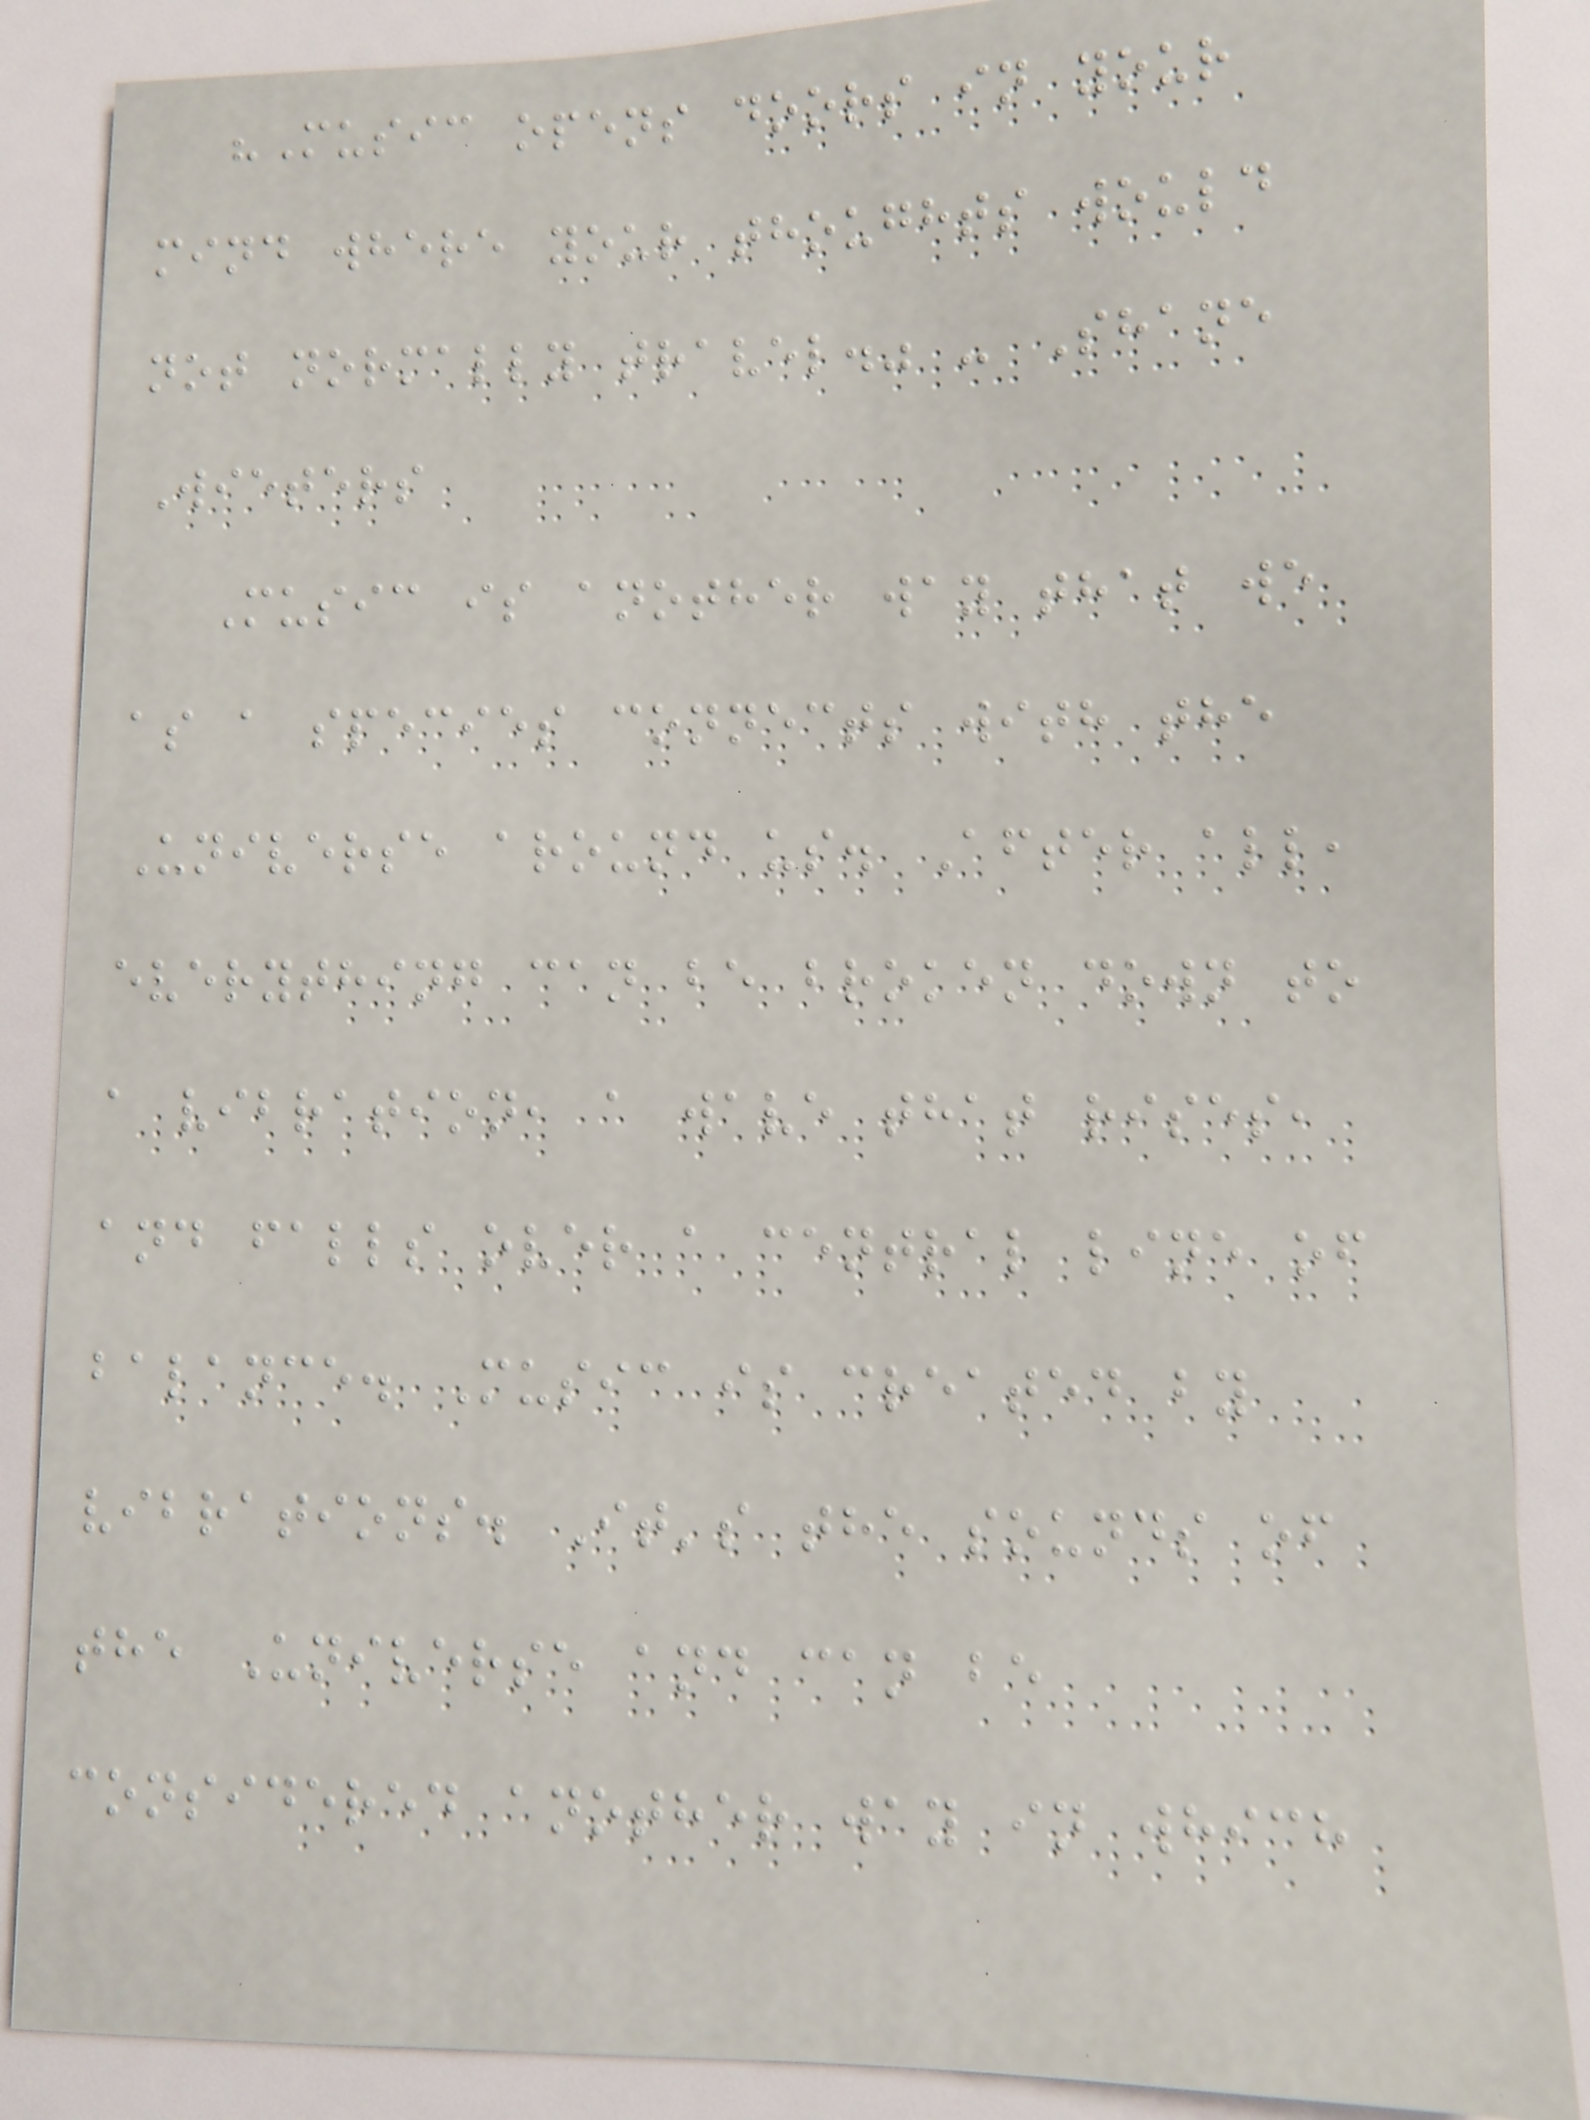"Music opens doors in your
mind where your thoughts would
not normally travel." - Shane
Wieters
Music is another way that we
as a species connects with the
Universe around us. After all,
everything can be broken down to
a vibration, a wave that rises,
and falls over a central line of
balance. Music is created by
vibrations. It's the sounds of
the Universe and can be
considered another way in which
